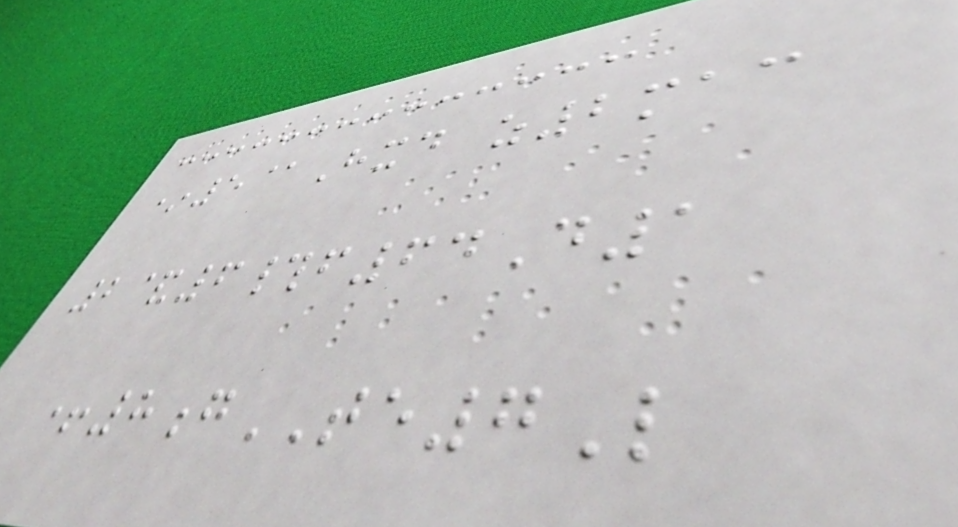*5@Hxd z2mac
2&6#f64D1
+8gTE7L
